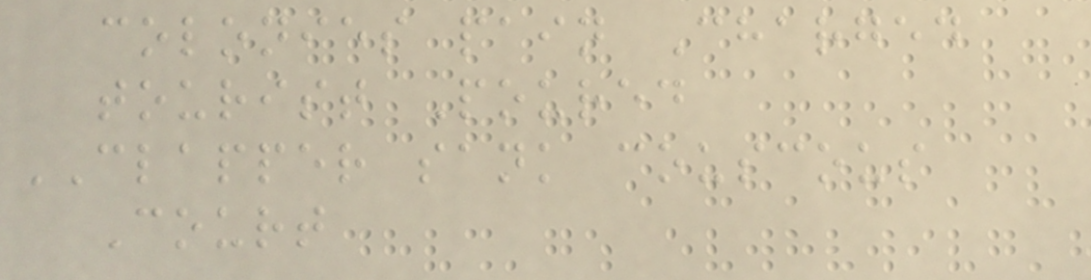colonies pain Charged
tourist Poured
CLAPPER sank couscous
Court
